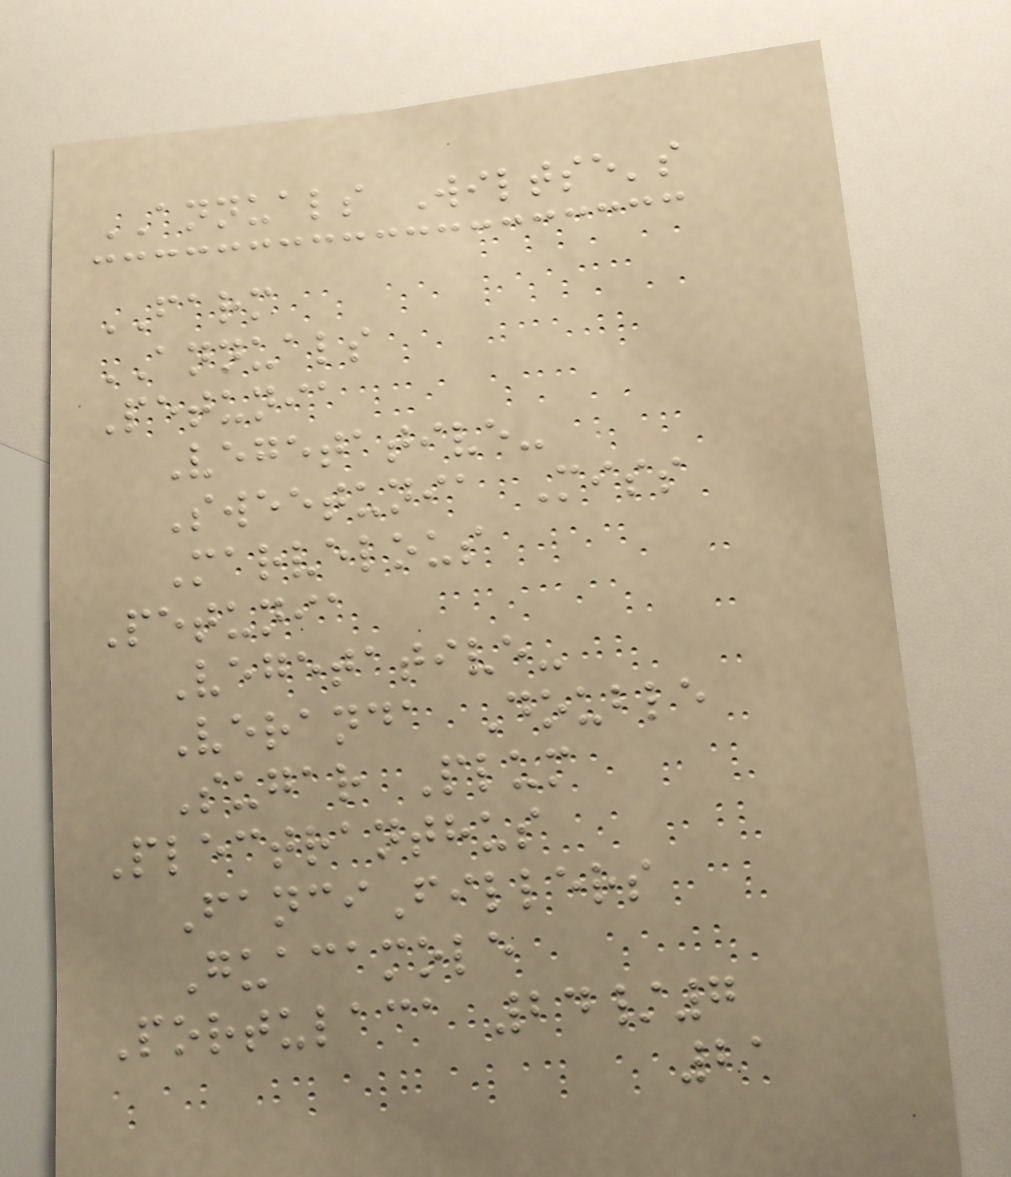ANNUALS Wiltse's
FARM
ANNUALS
Petunia
Vegetative-
Sweetunia Miss
Marvelous
Petunia
Vegetative-
Veranda Double
Sugar Plum
Plectranthus
FanciFillers
Guacamole
Portulaca 24/7
21
